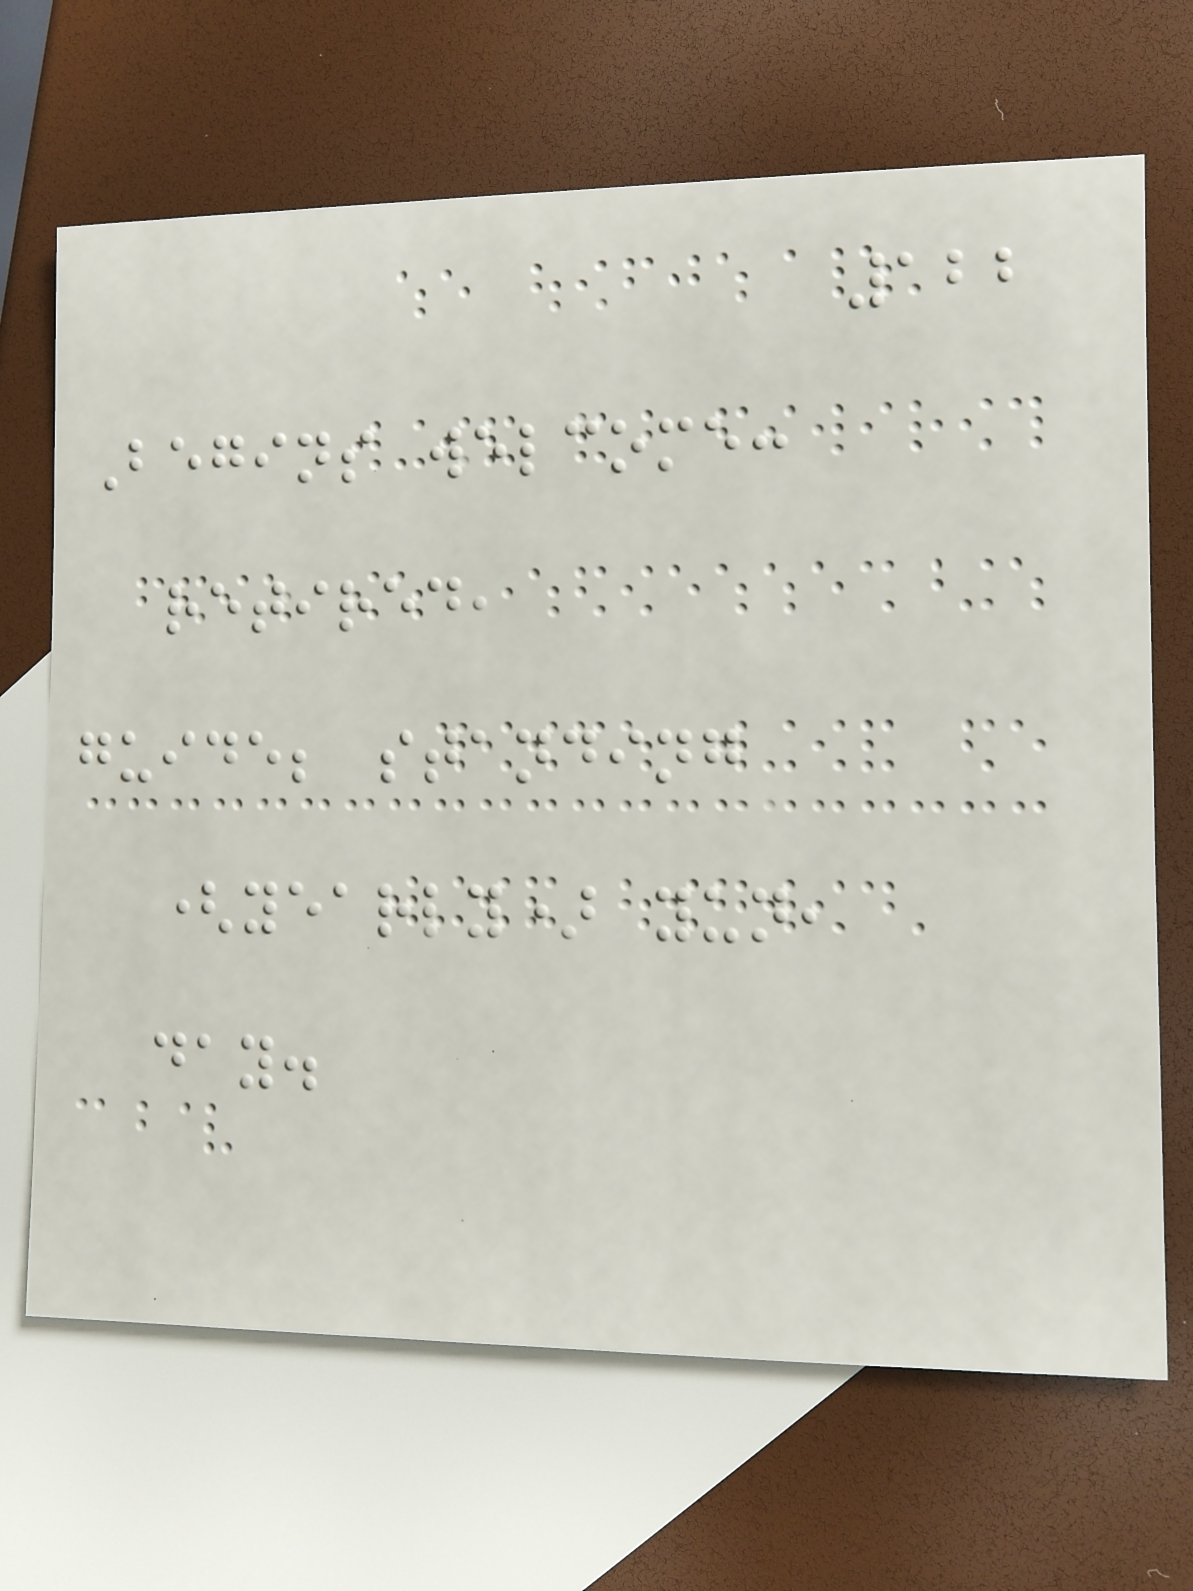122
Begins welcome:
retired,
guide; standing
(yearly) yun,
day.
